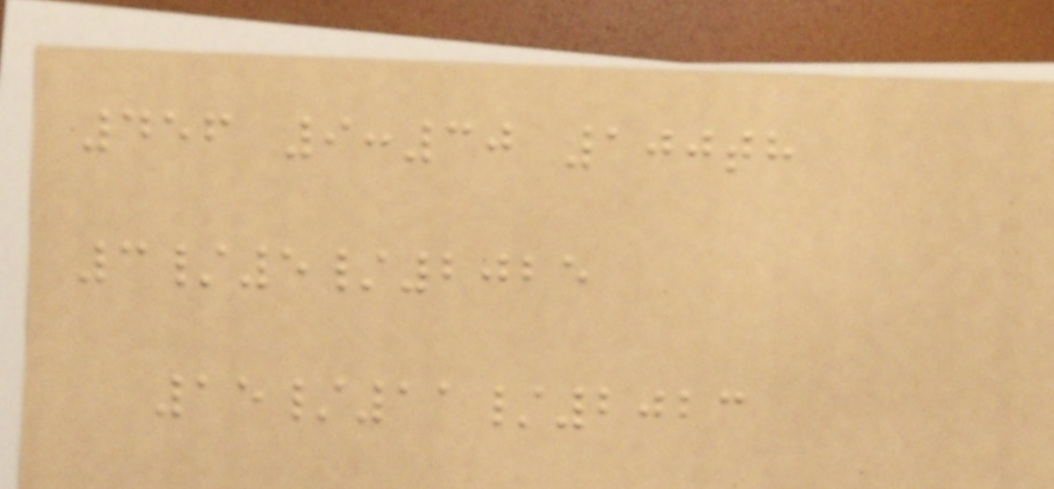456 9:30 100th
3/5/2025
15/11/2023
